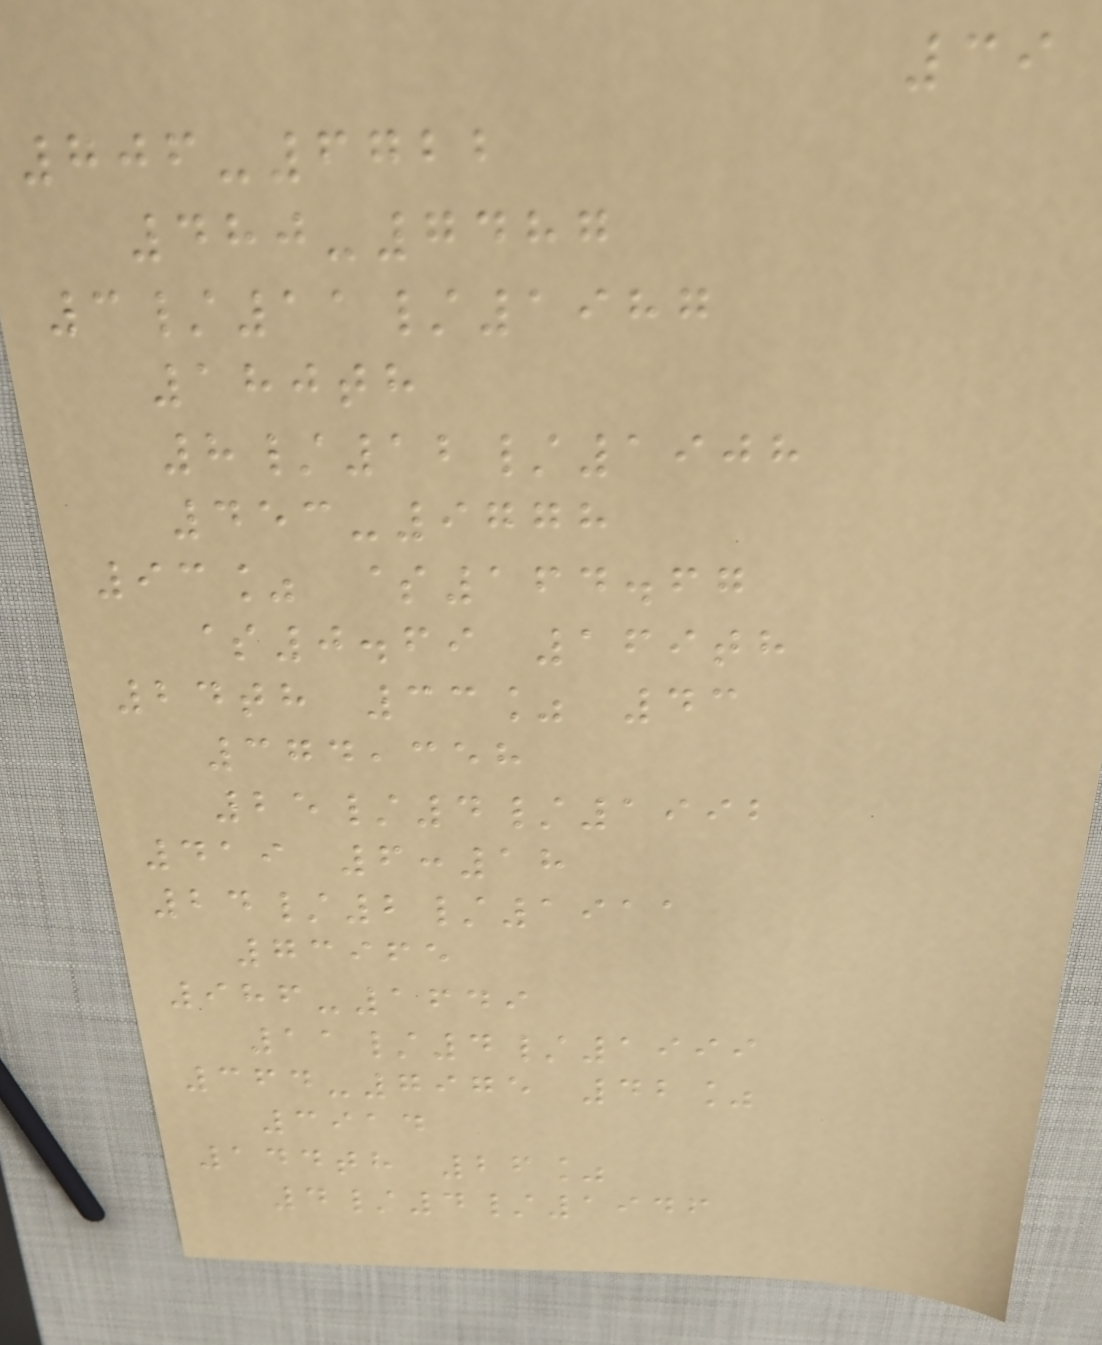39
706-6722
480-7487
3/11/1987
180th
8/12/1908
453-9778
93% $164.67
$0.69 169th
24th 33% 43
374,358
25/4/1992
419 6:18
24/2/1911
73965
986-1649
11/4/1999
364-7975 42%
3914
144th 26%
4/4/1946
